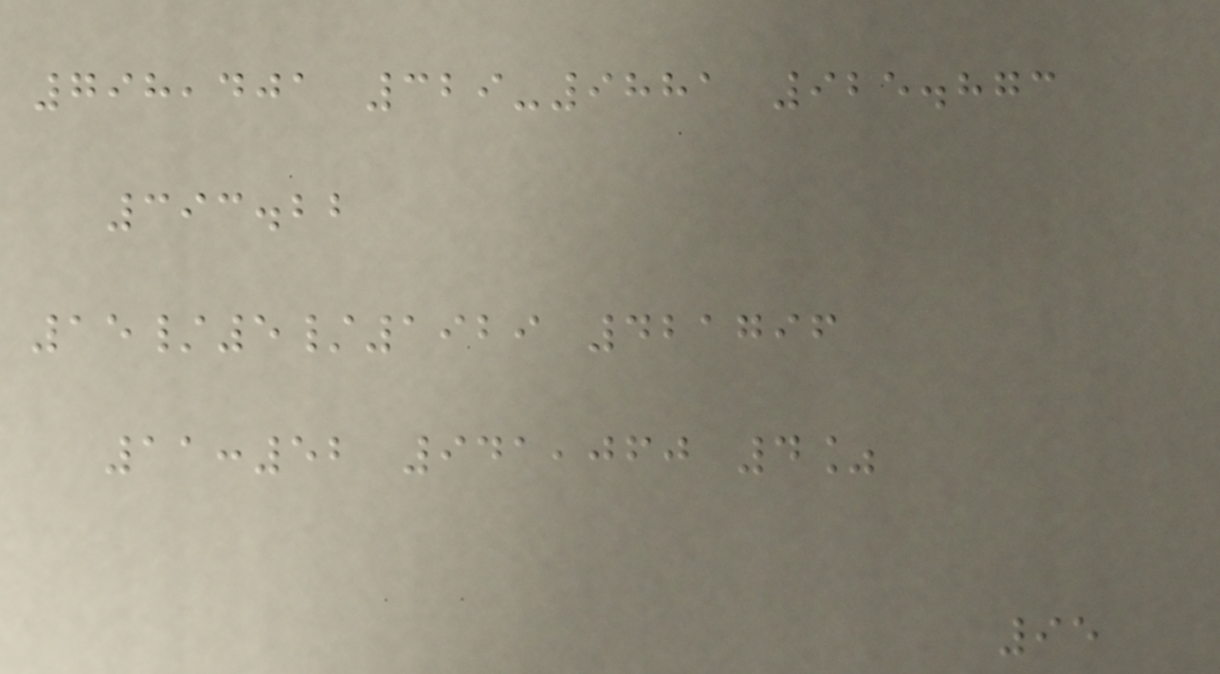798,401 329-9881 925.873
393.22
15/5/1929 421796
11:52 941,060 4%
95
